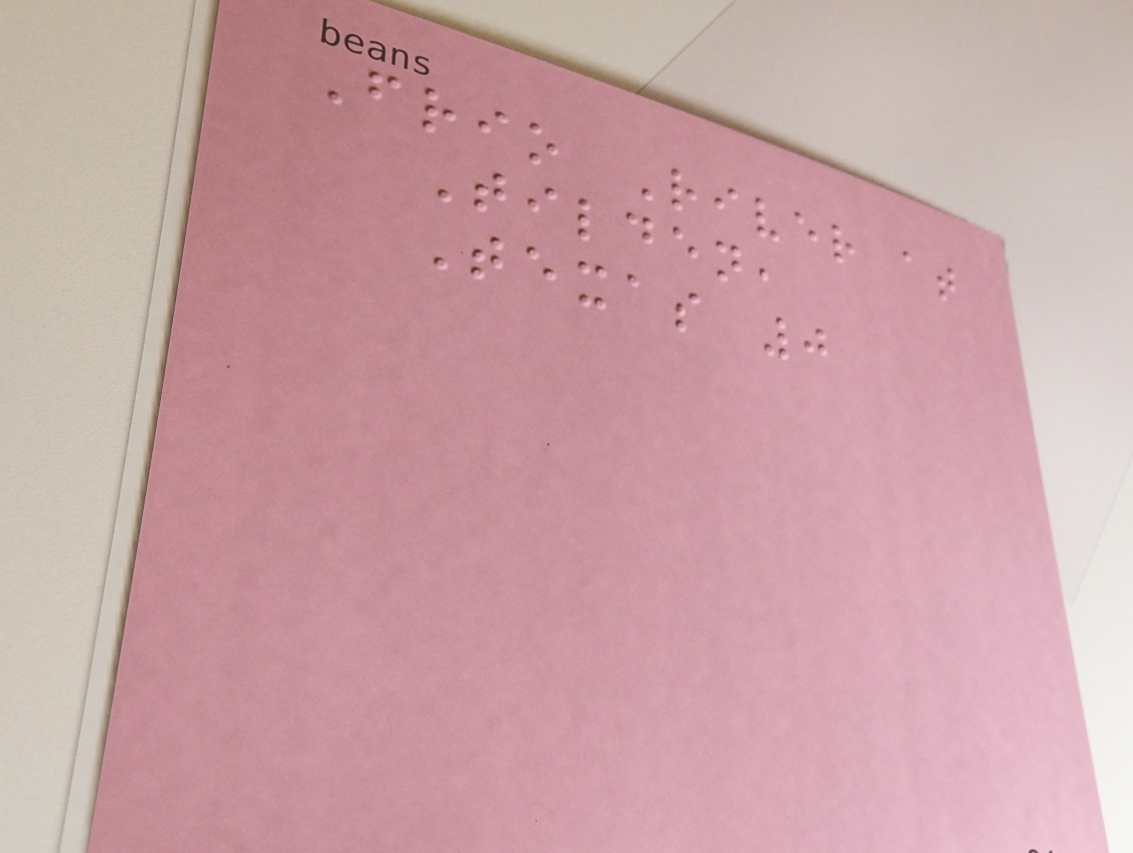Frio River at
Tilden,
Texas 0
